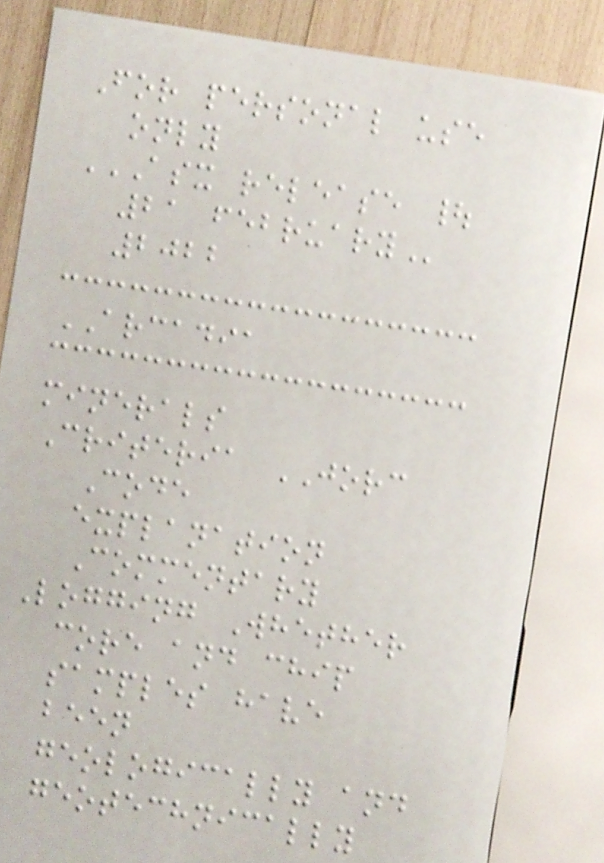For personal use
only
ASX RELEASE |
21 FEBRUARY
2022
ARCADIA
minerals
Criteria JORC
Code
explanation
Commentary
Logging Whether
core and chip
samples have
been
geologically and
geotechnically
